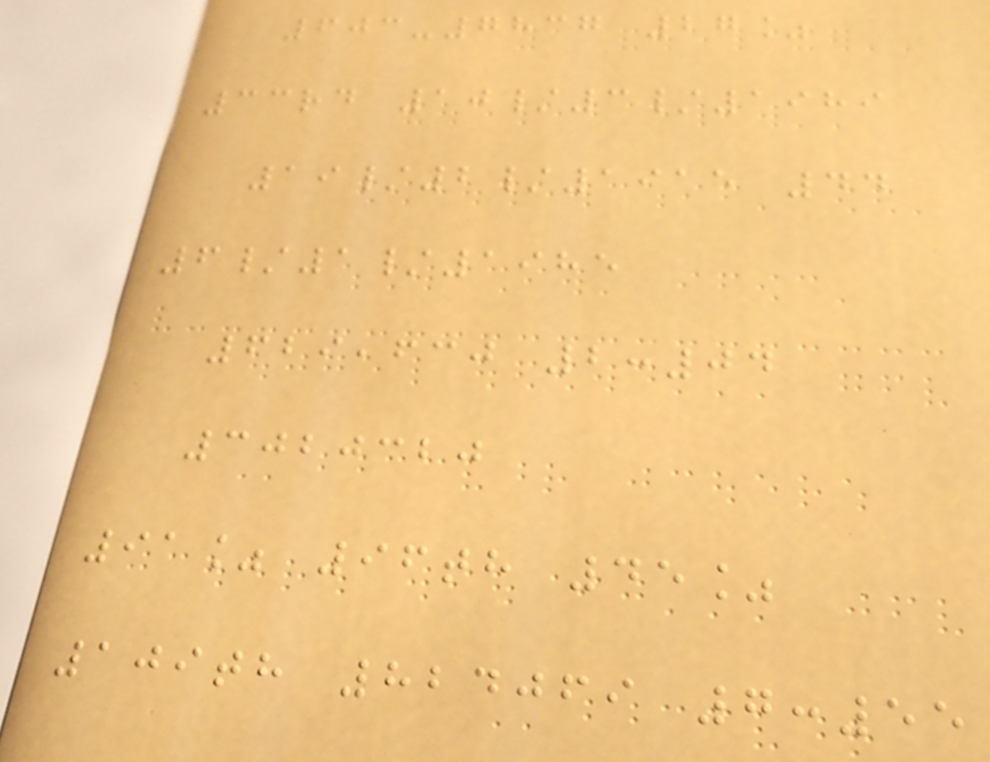603-7837 27%
33rd 10/3/1989
19/2/1915 44
6/1/1985
629,630 2:04
3020320
91% 96th 45%
109th 824069 7:55
